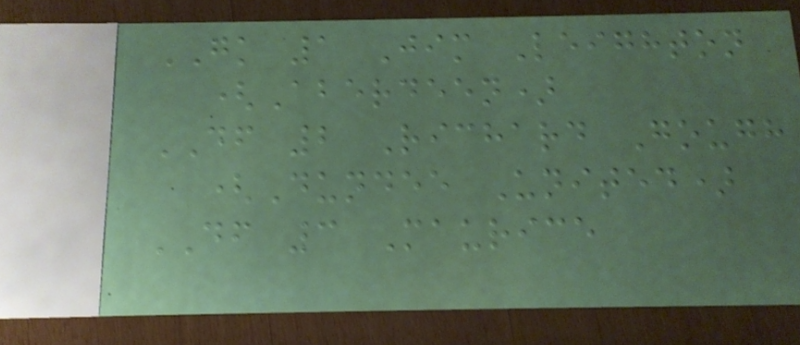GK 1 Jim Leighton
(Aberdeen)
DF 2 Richard Gough
(Dundee United)
DF 3 Maurice
